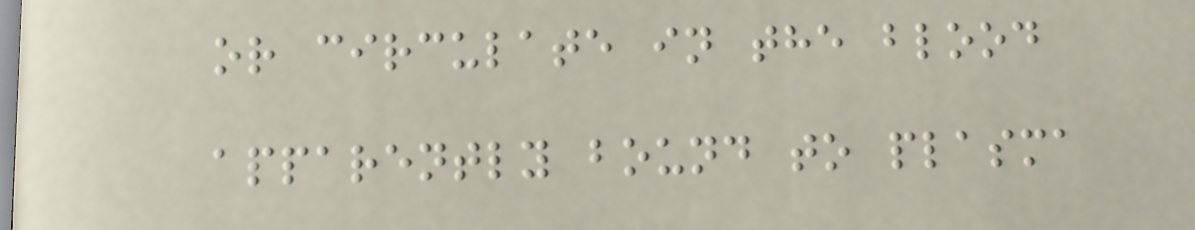or circulate in the blood
apparently bound to plasma
